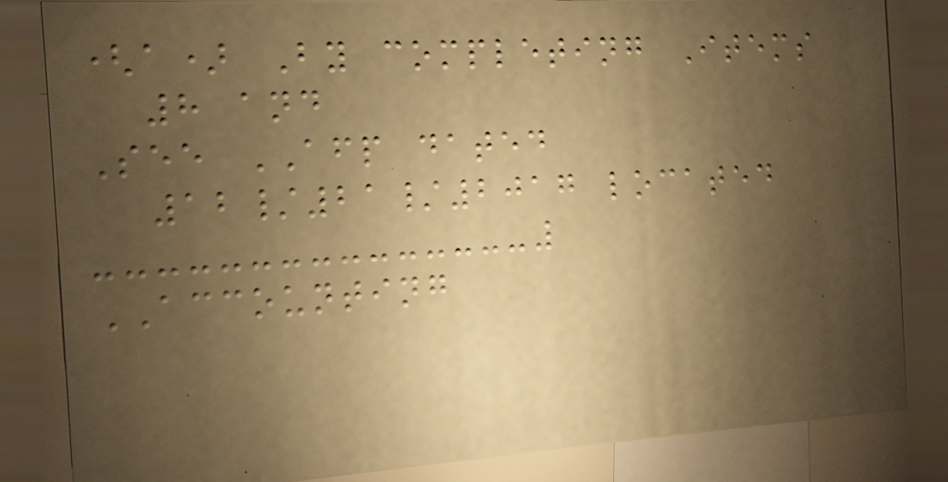(a) By completing Items
8 and
See AFP dated
12/21/2017 located
ACCOUNTING
